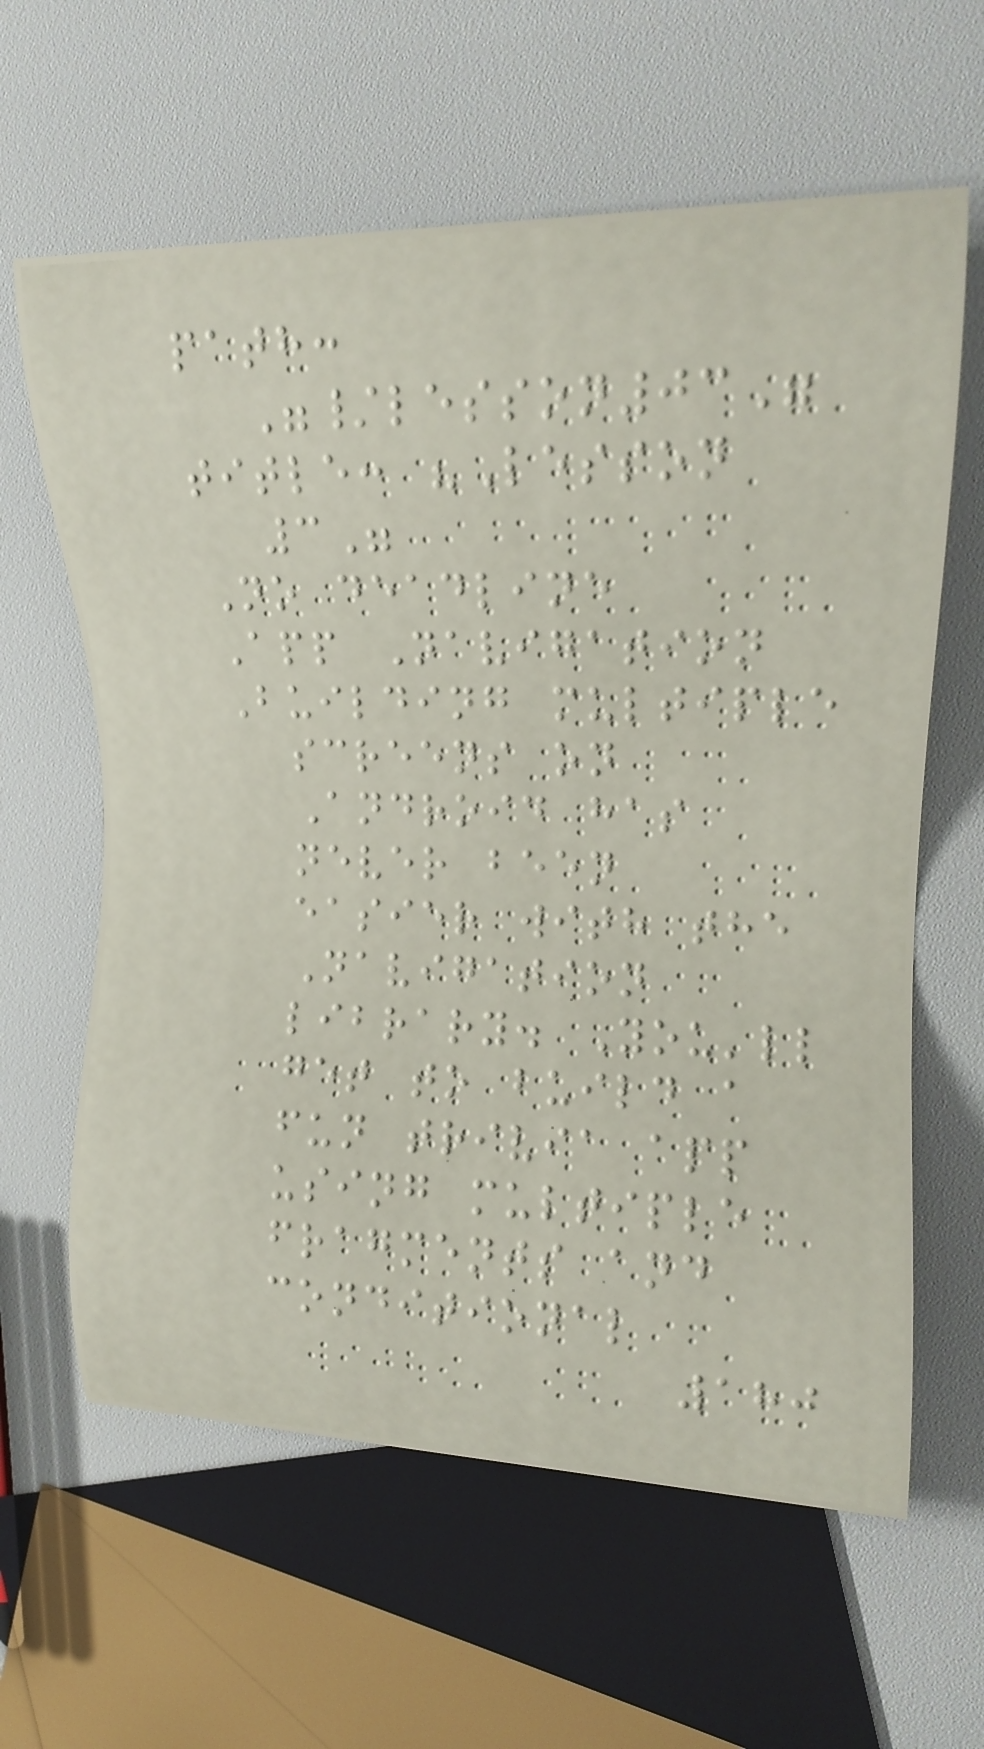path:
"/lesson03"
title: "Lesson
3"
No deadline
App Navigation
Building multiple
screens on
Android has
never been
easier with the
Navigation
library. You'll
get to build a
fun trivia app
using multiple
fragments and
conditional
180
